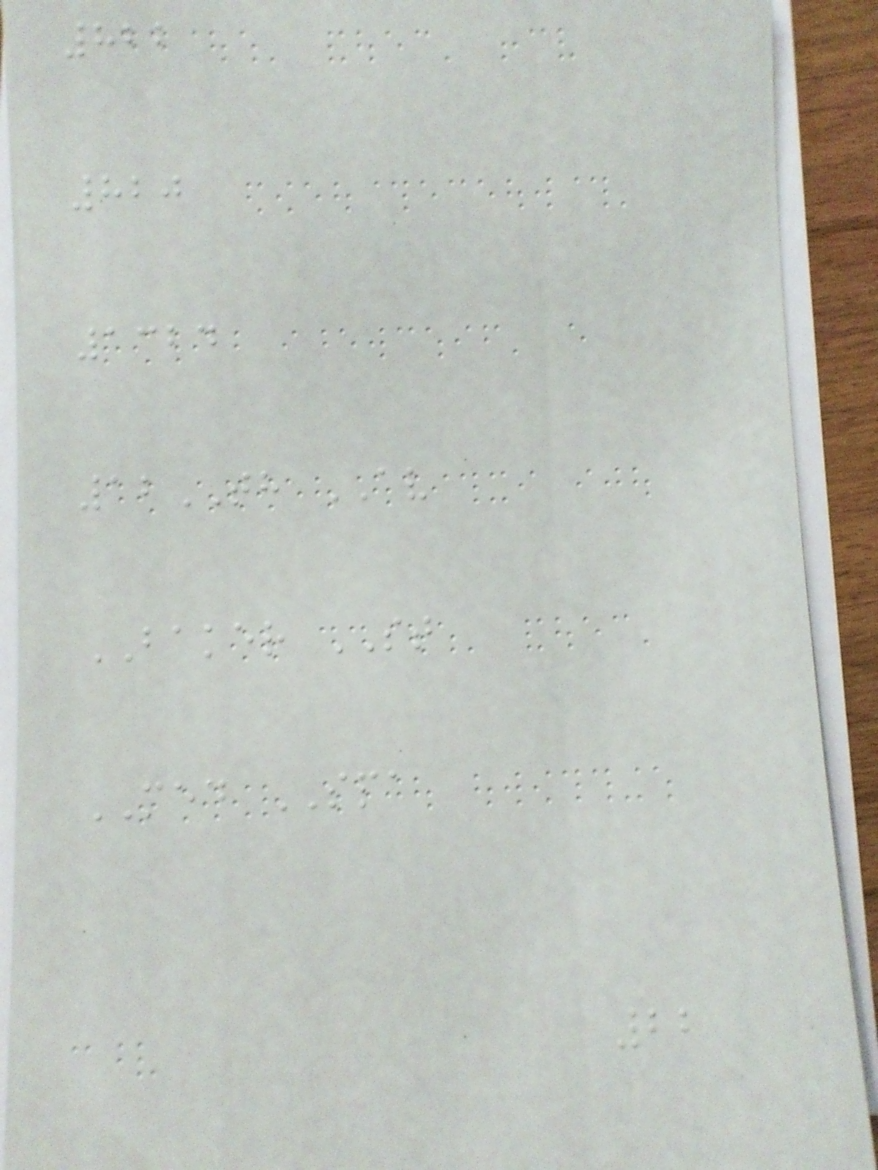822
820
1324
12TH AV
BAKER ST
MED SPA
22
